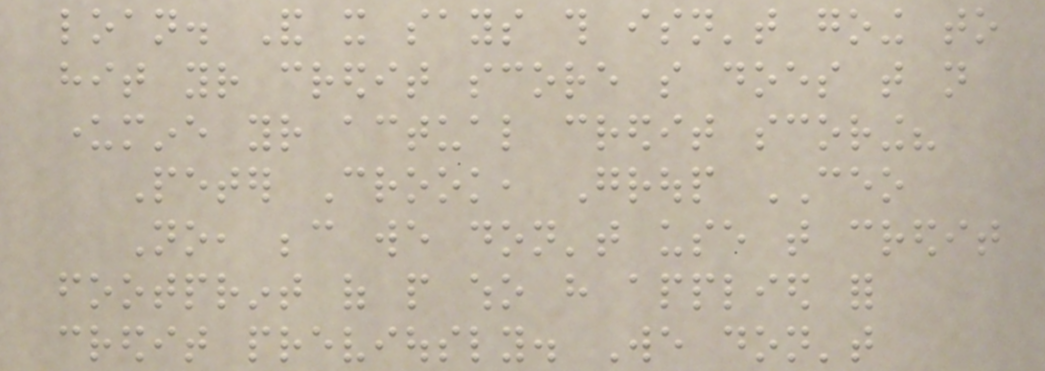loan. And it says this isn't going to
hit your credit score so does that not
undermine your actual credit scoring?
Peter Crook, Group CEO
No, because we don't use that credit
footprint of people who have applied for
credit previously. We don't
